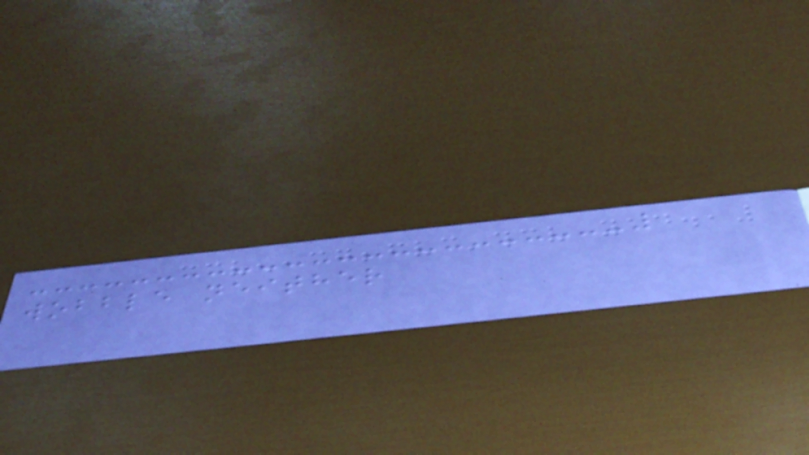wobble neither
